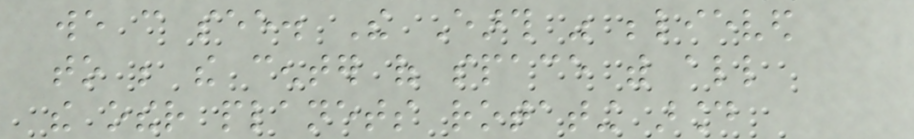we can see. The Earth was believed
to be the center of space with all
the other planets rotating around
